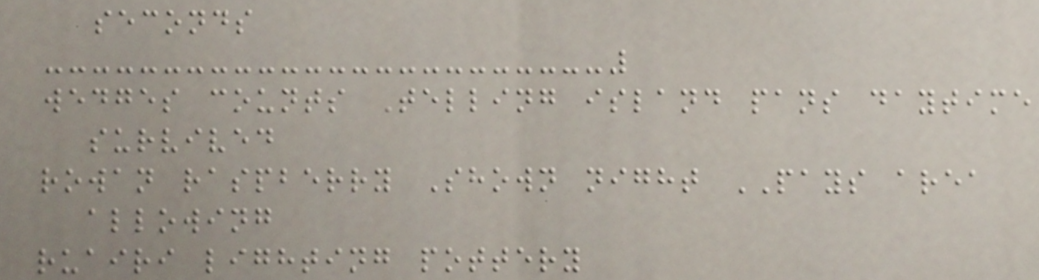seconds
wedges counts Telling island pans daytime
survived
rowan raspberry Shown night PAYS area
allowing
ruairi lighting pottery
